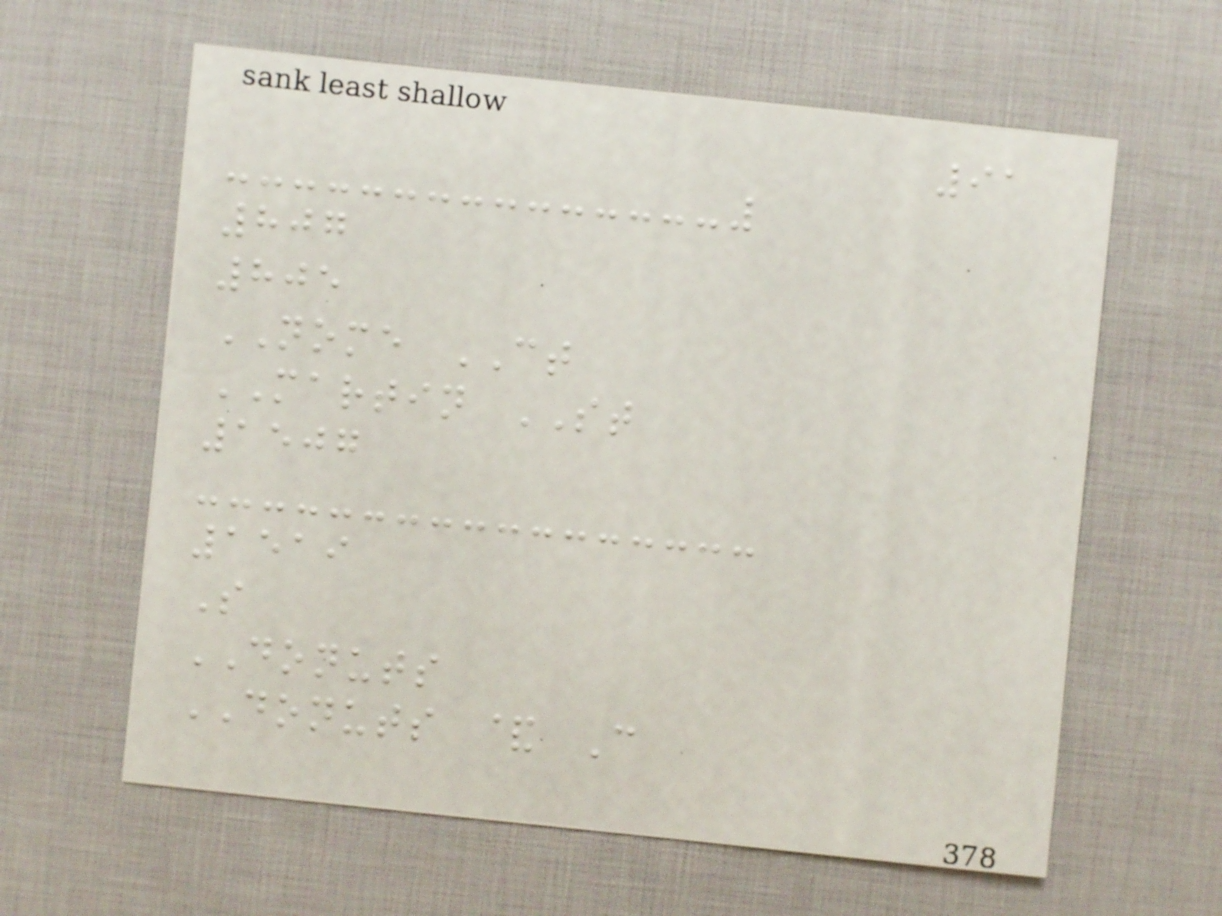91
807
805
NOME CT
MARTIN ST
1507
1519
S
DONUTS
DONUTS & C
